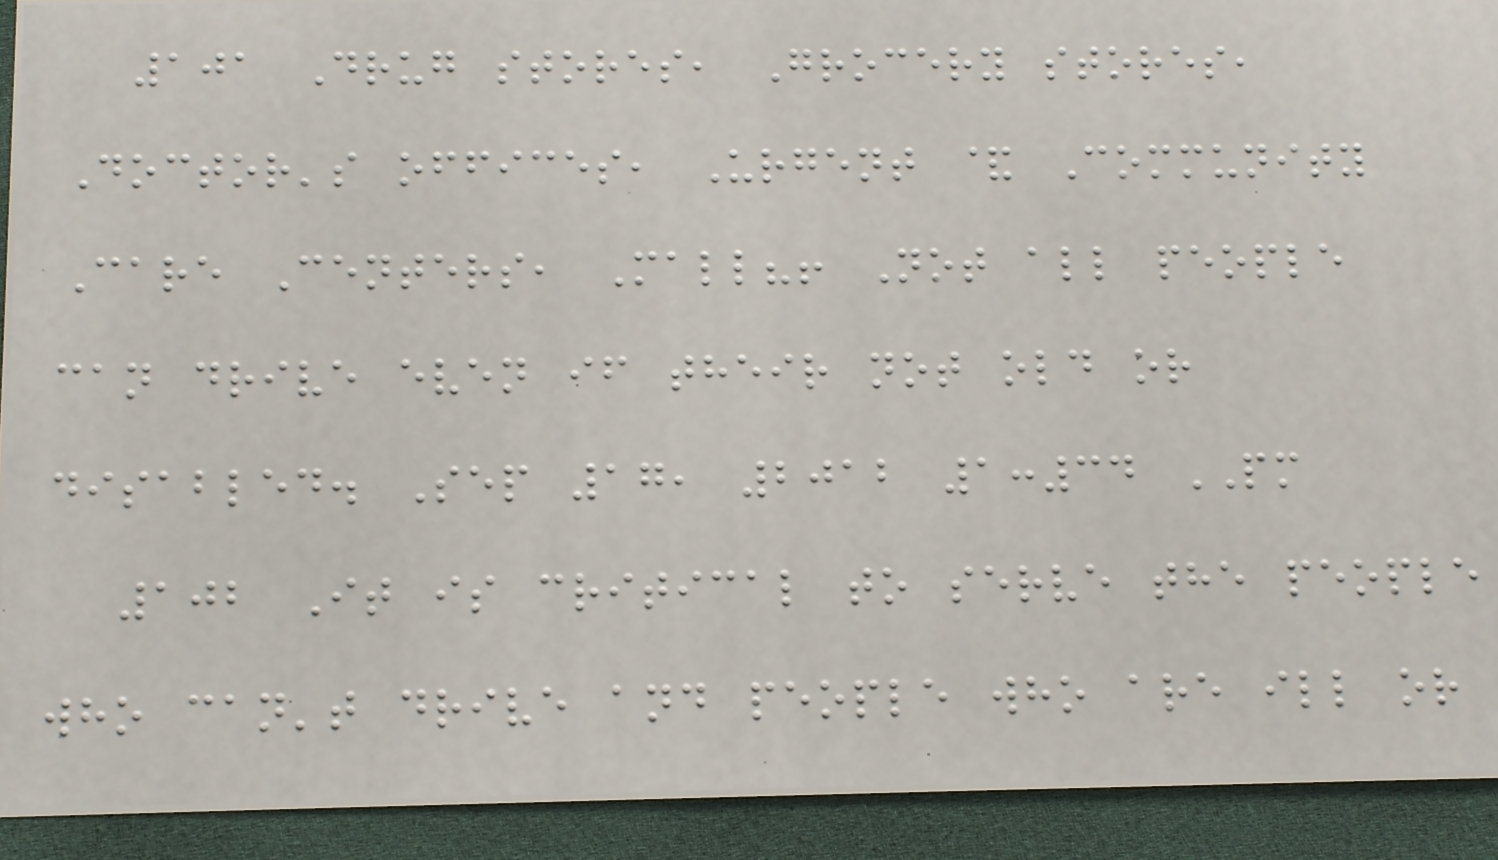101 Drug stores, Grocery stores,
Doctor's offices, Urgent & Community
Care Centers, Mall?! Not all people
can drive even if their not old or
disabled. Sep 17, 2012 1:34 PM
102 It is critical to serve the people
who can't drive and people who are ill or
